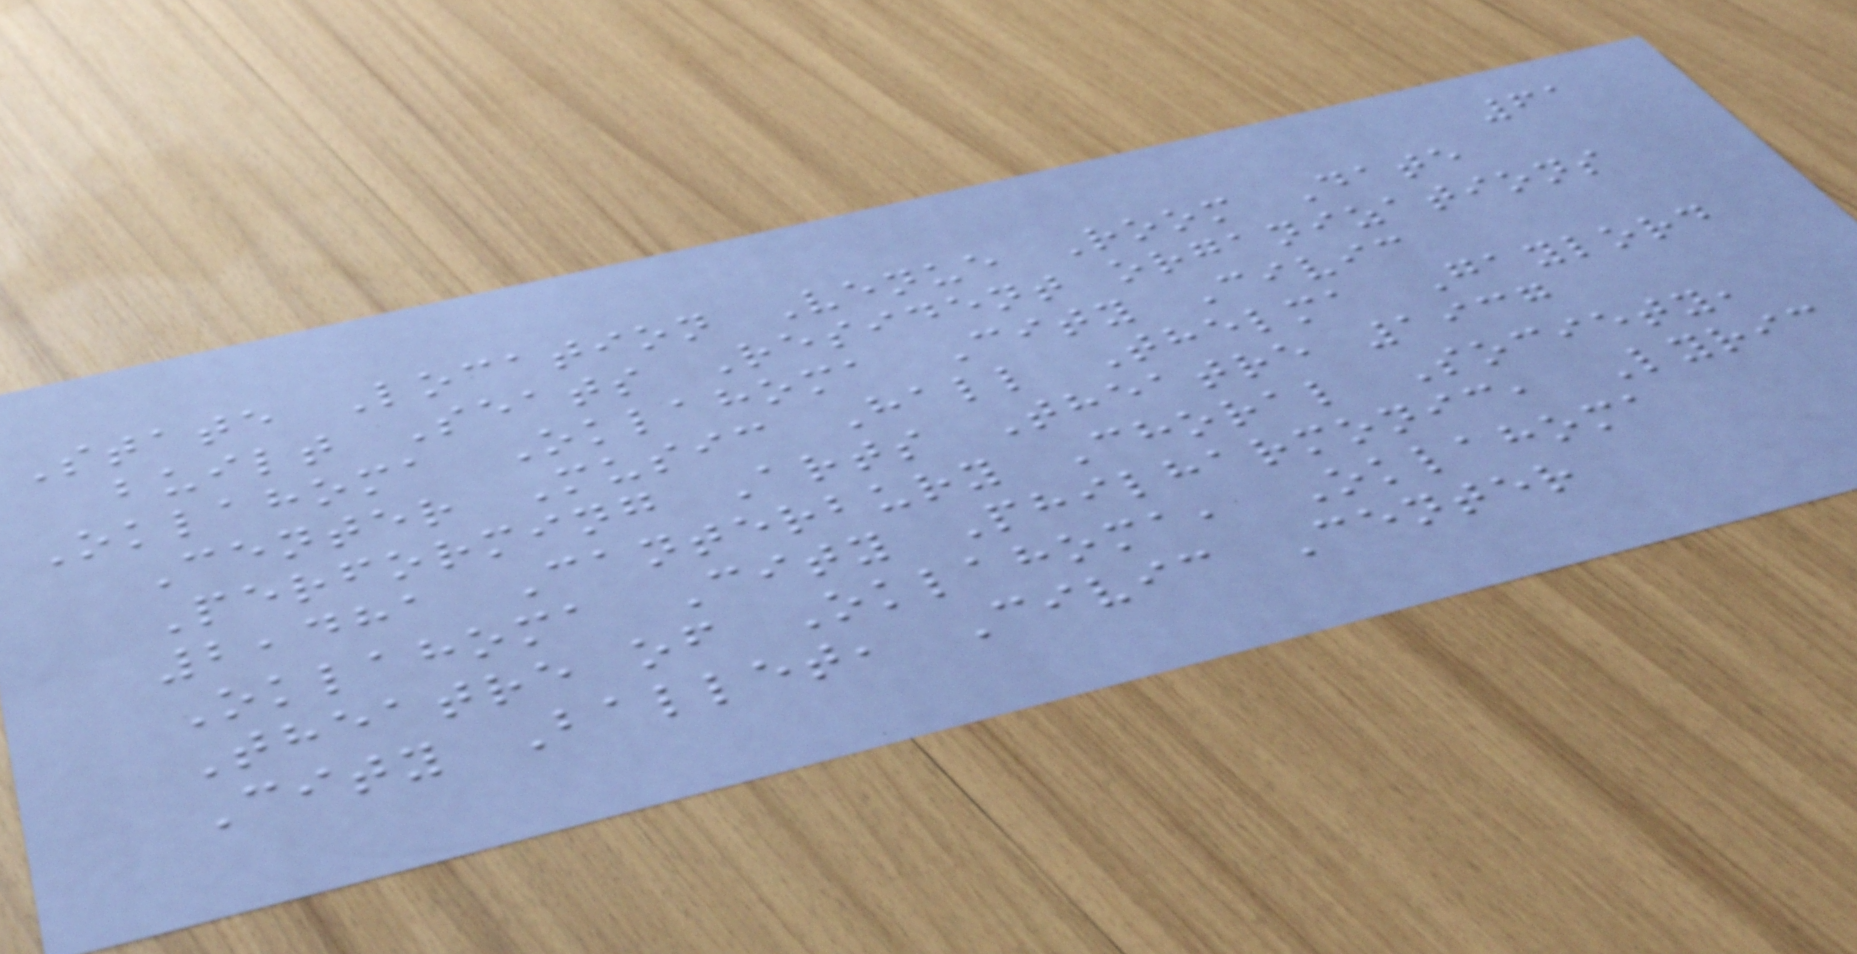61
State Location Venue Room Date
built Seats Resident organizations
Oklahoma Oklahoma City Civic
Center Music Hall Thelma Gaylord
Performing Arts Theatre 1937
2,481 Canterbury Choral Society,
Oklahoma City Philharmonic, Lyric
Theatre of Oklahoma, Oklahoma
City Ballet, Civic Center
